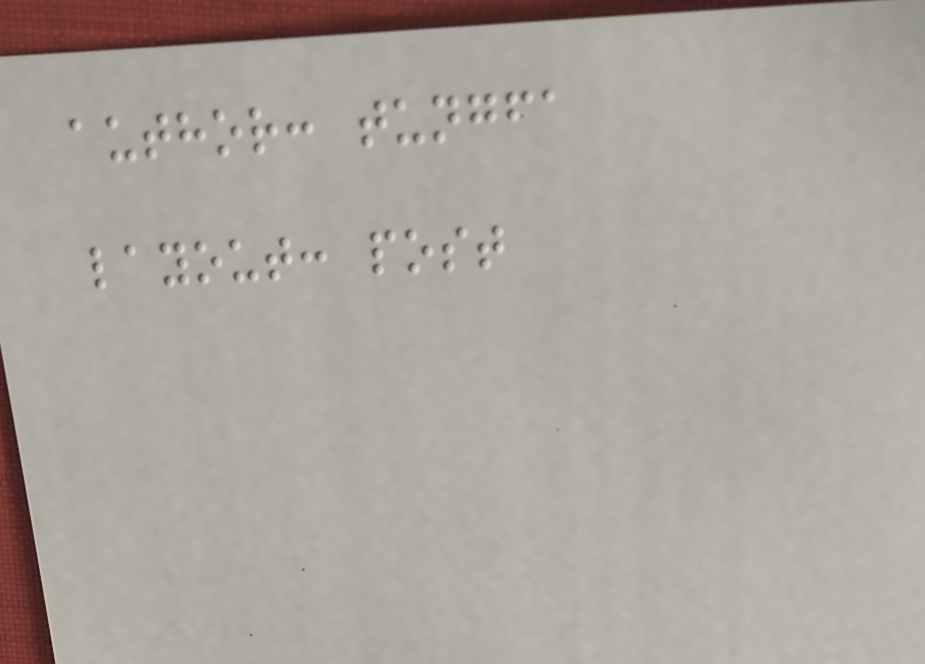author: tungfa
layout: post
